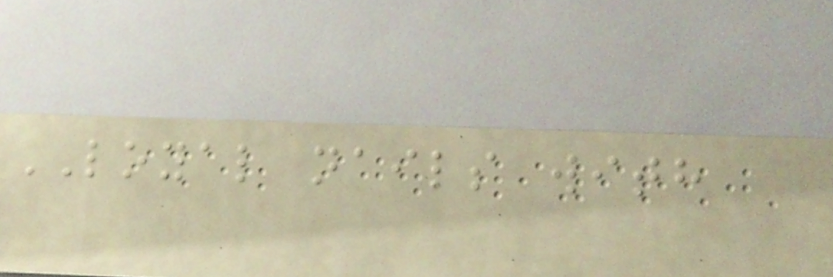LOYAL nails with
